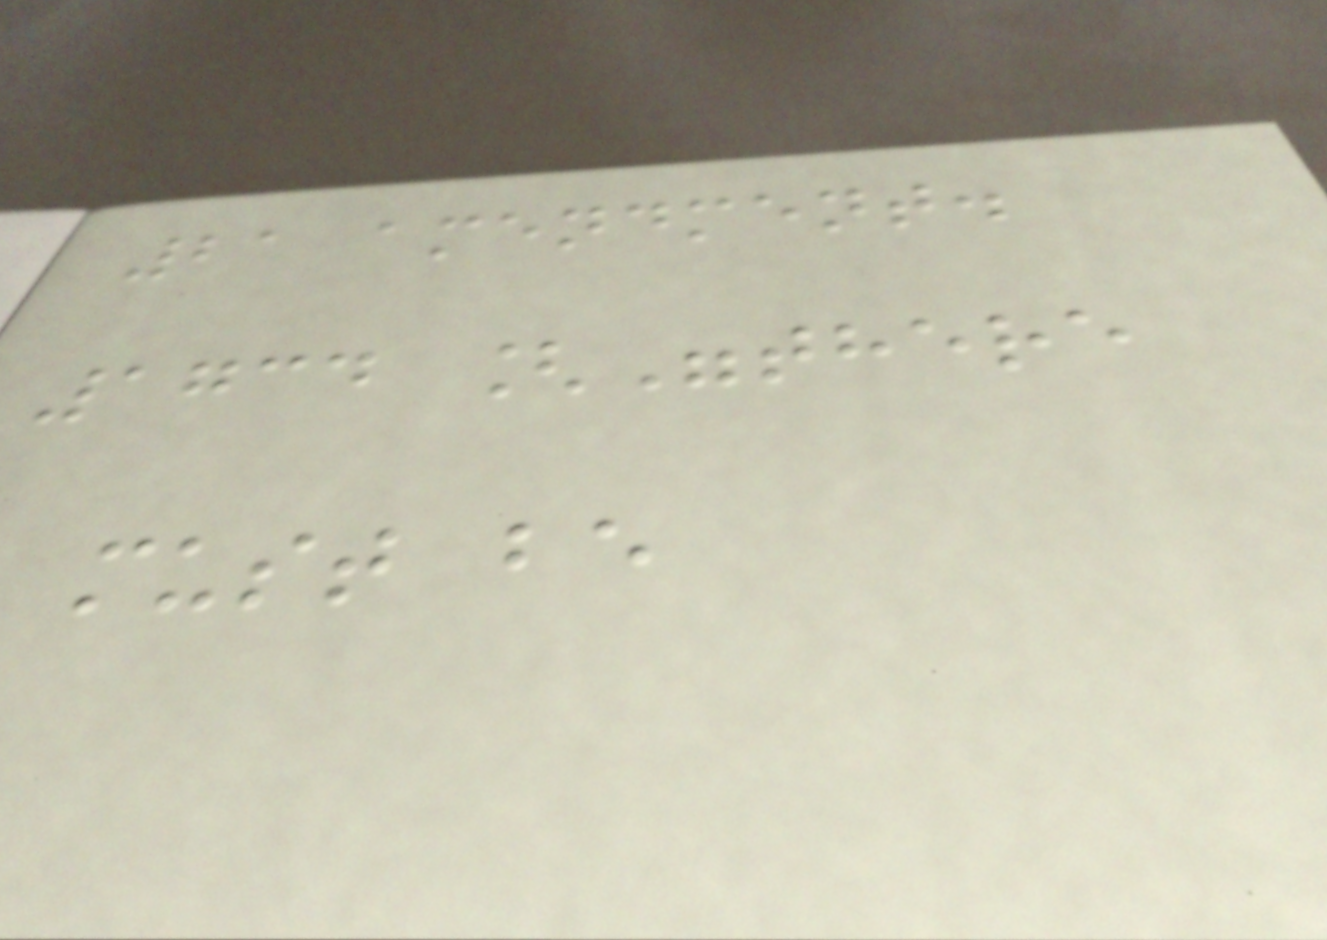21 amendment.
1734 ["there
must be
